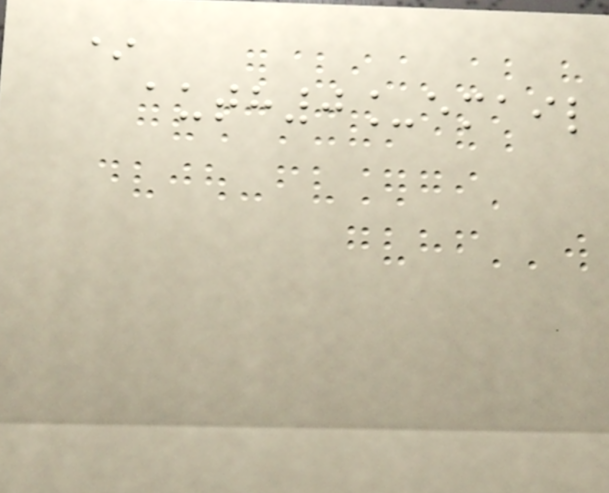*
auth0_email
